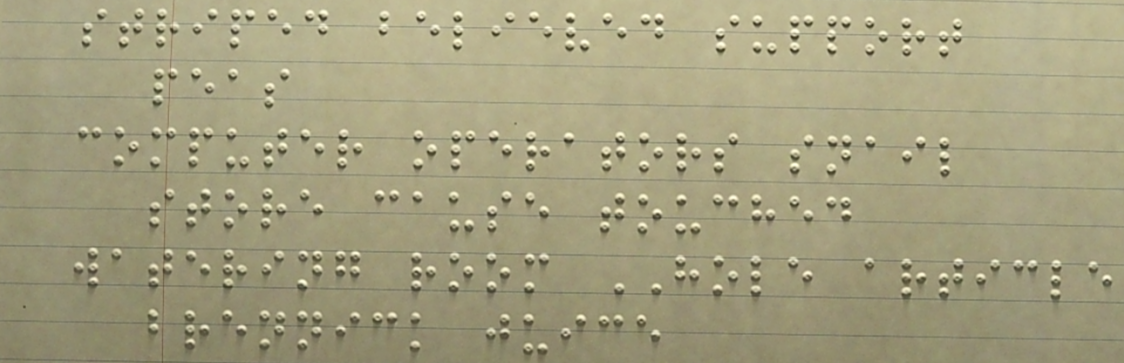striped believed support
peas
computer operators snail
store cause touched
watering room HOLE article
brennick juice
